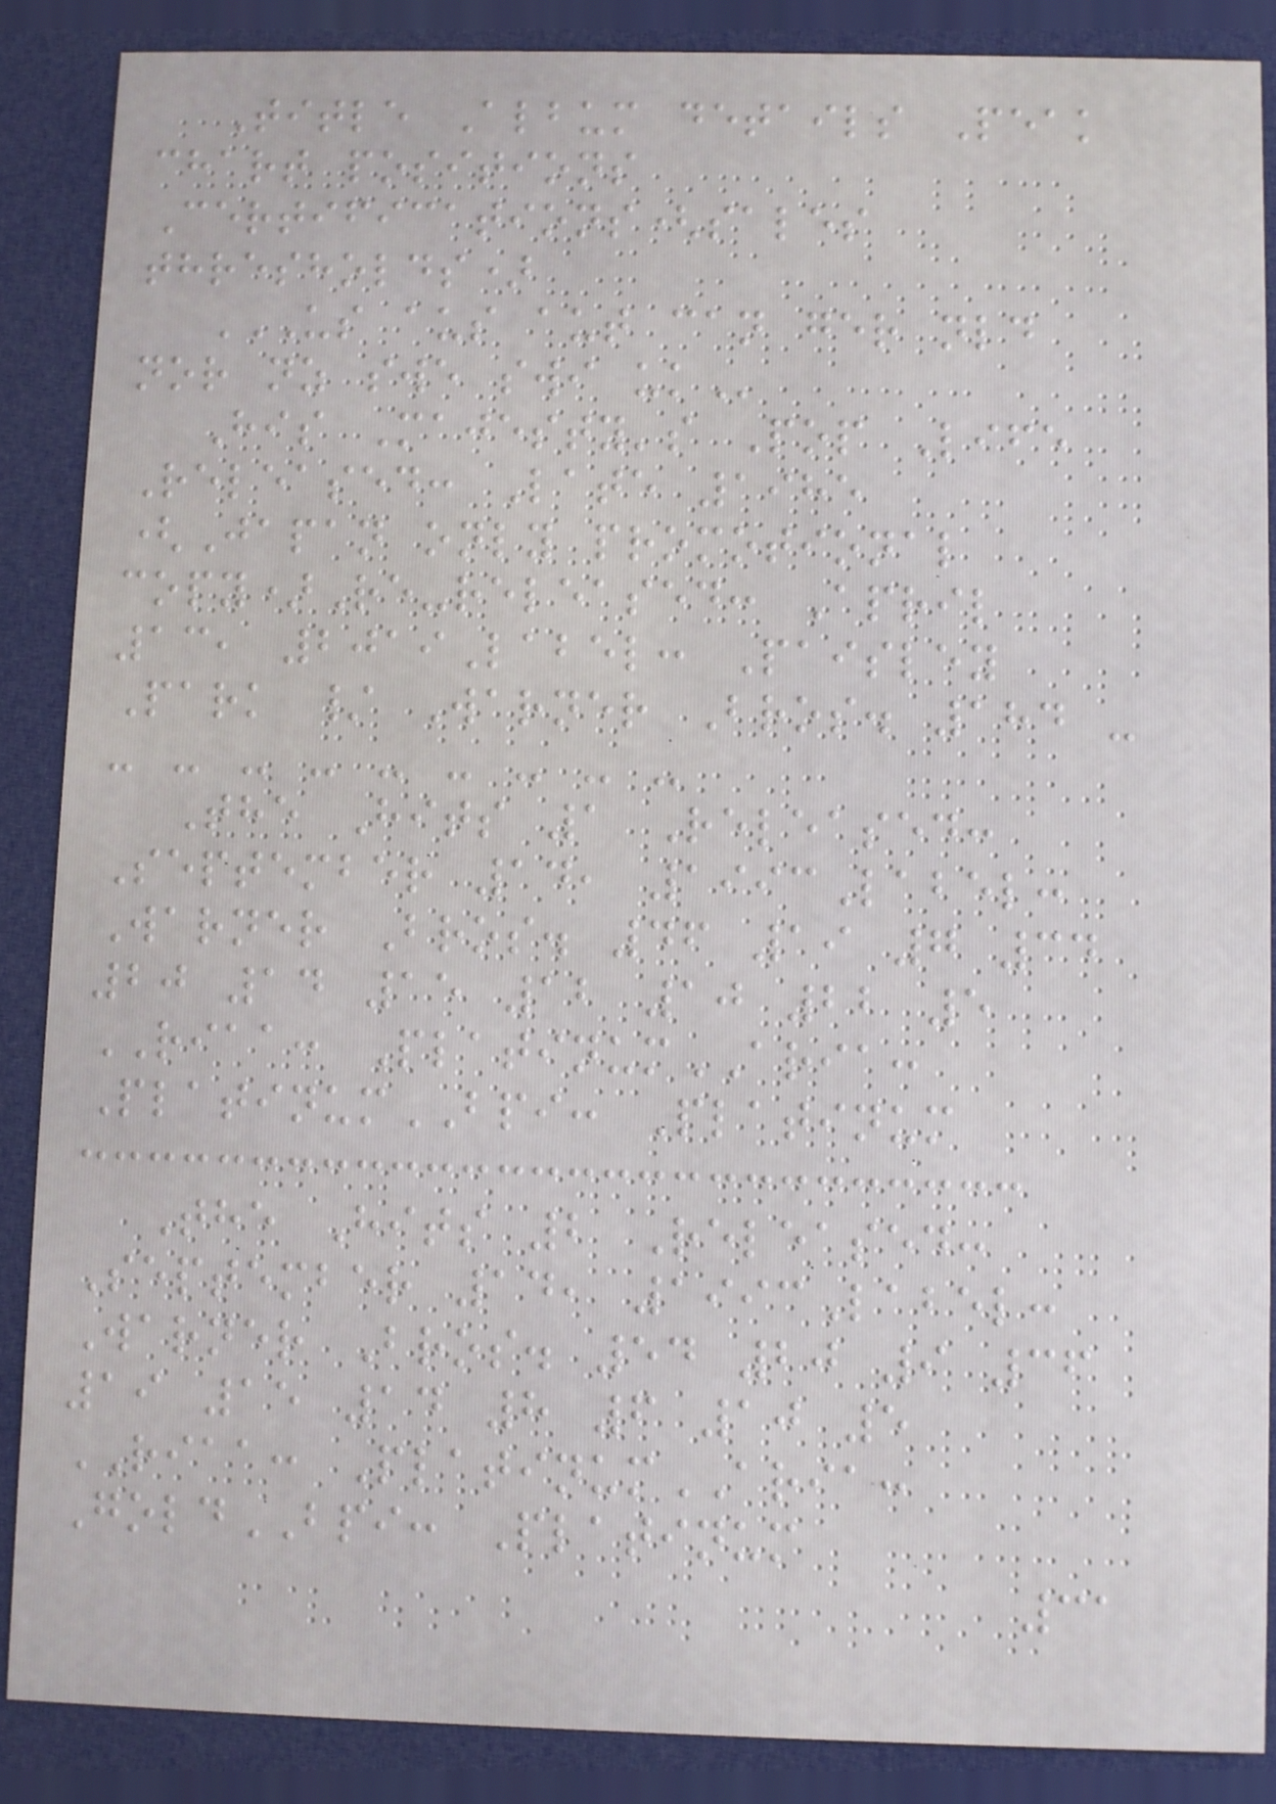Title Album details Peak
chart positions
Certifications(sales
thresholds)
US AUS AUT CAN GER NLD
NOR NZ SWE SWI UK
His Majesty's Pop Life
Released: Late 1985
(Japan only promotional
copy)Re-released: April
13, 2019Label: Paisley
Park / Warner Bros. 184 -
- - - - - - - - -
The Hits 1 Released:
September 14, 1993Label:
Warner Bros. 46 19 7 34
20 14 15 12 10 22 5
RIAA: PlatinumARIA:
PlatinumBPI: Platinum
The Hits 2 Released:
September 14, 1993Label:
Warner Bros. 54 20 9 36
19 15 14 8 6 10 5
RIAA: PlatinumARIA:
GoldBPI: Platinum
31
